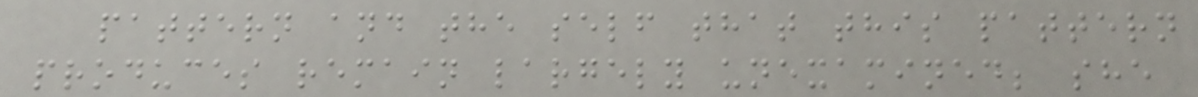pattern and the self that this pattern
produces remain largely unexamined; she
